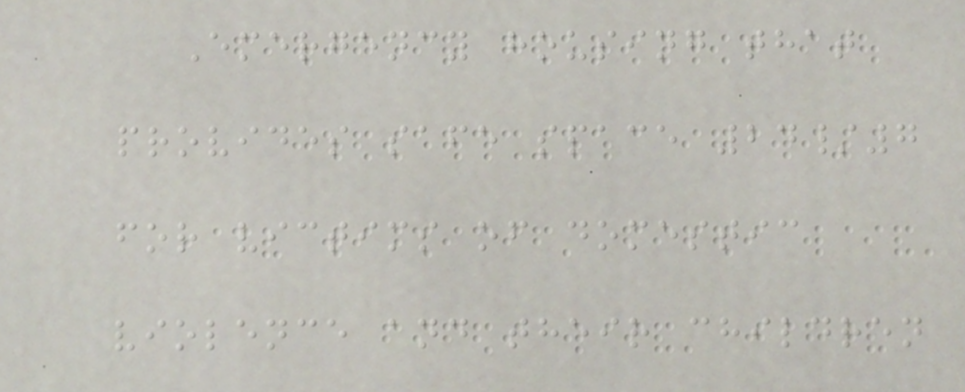Emergency housing that
provides safe space 24/7
for victims of domestic
violence and their children
